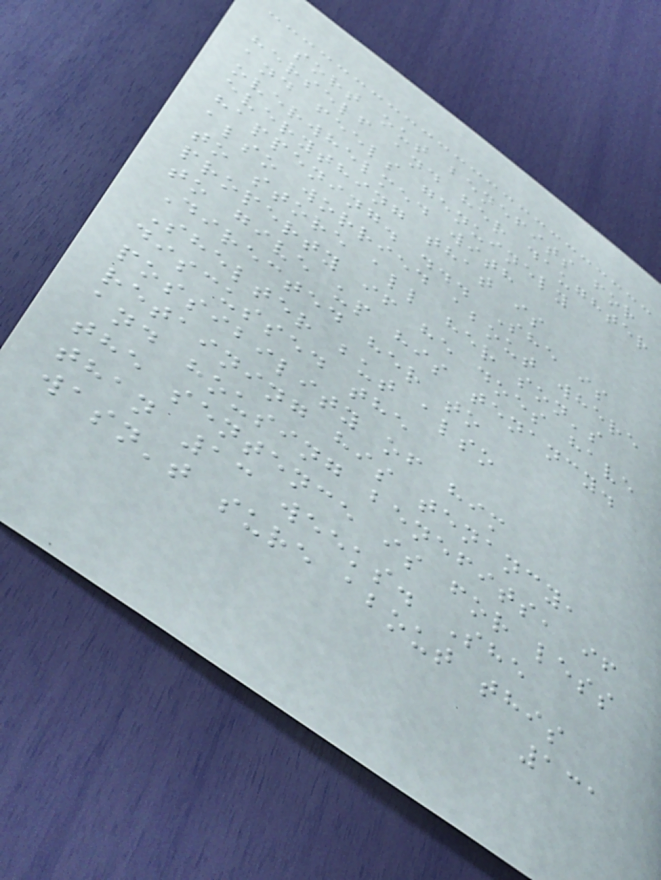sort out benefits for
herself and her daughter
and feels genuinely
overwhelmed with
everything that is
happening. ... She is
also worried about where
to store all her son's
property if he does have
to give up his tenancy.
Directed her to
Shelter but also
discussed the
possibility of him
retaining his tenancy,
and housing benefits, if
the sentence is for less
than 13 weeks. She
wasn't sure about this
131
